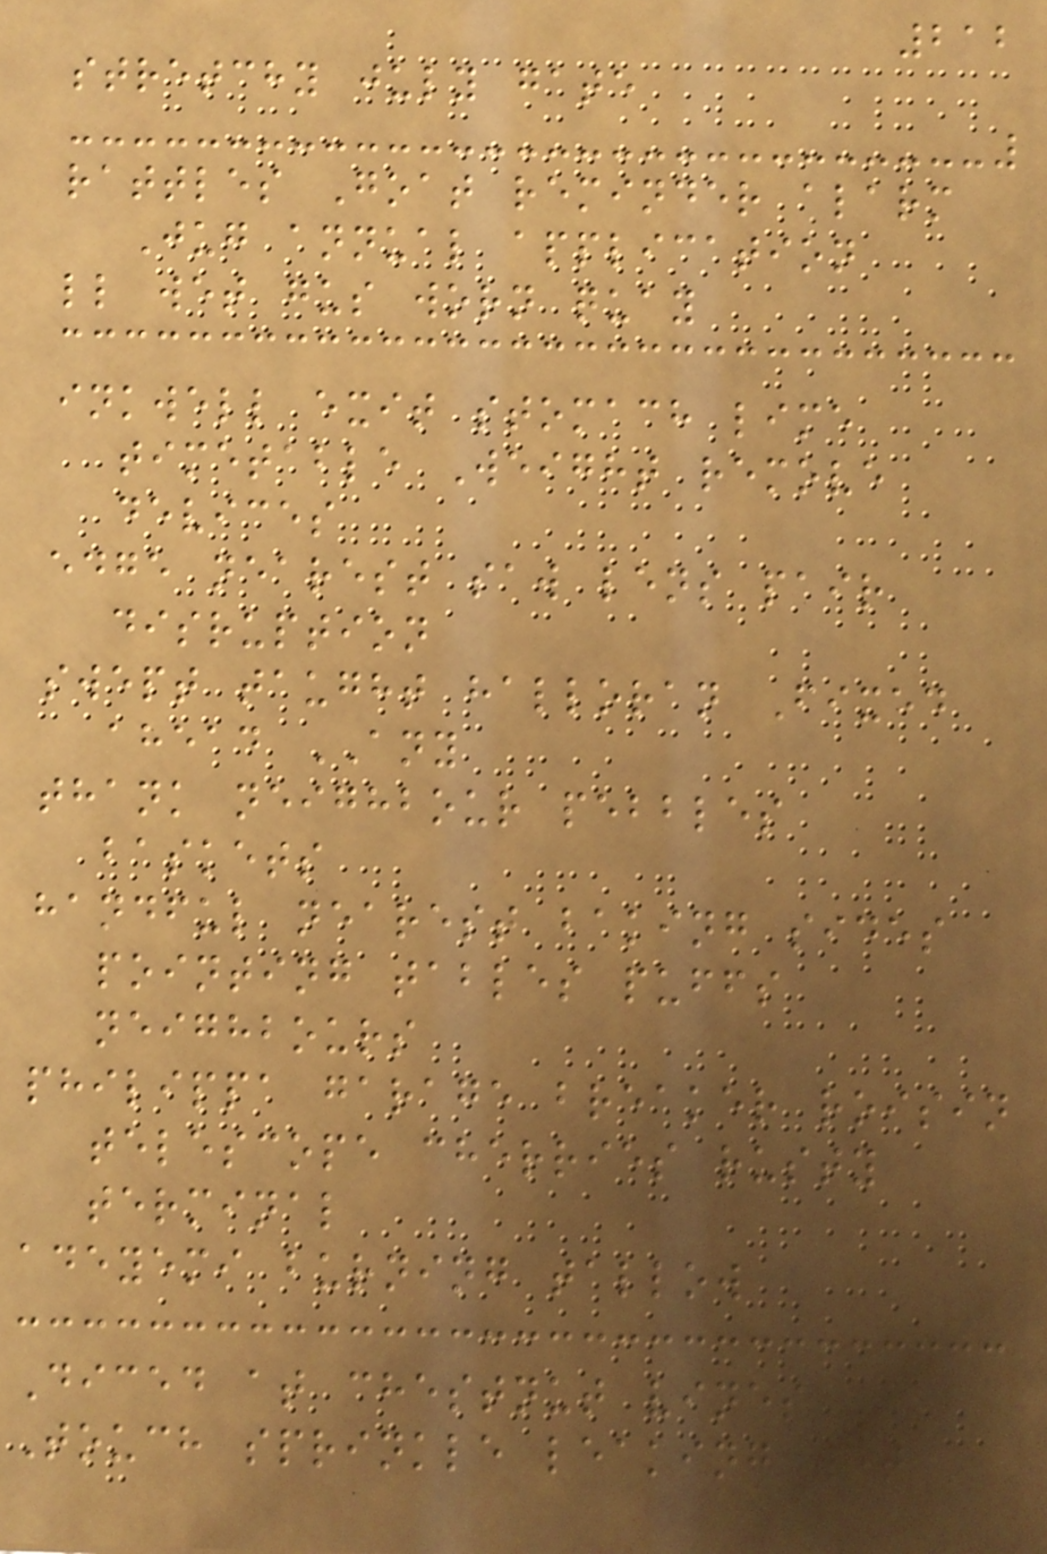212
stretchy july gate
rattles Goat reminder alarm
Jug annual application
ll wet gus worn quay
inkwell exit stomach lime
timetable Weight remove
devices
edge nearest saw lens pair
disruption
swept taught halloran Fixed
ahead ANY
thank neighbour pebbles
baskets
handful nearest baking sides
pointing tables puffs
neighbours
philippa garage breaker roisin
telescope cherries rusty
terminal
adeyemi burning tallow
Diced at chestnut vines
Touch sprinkle leaking wet
